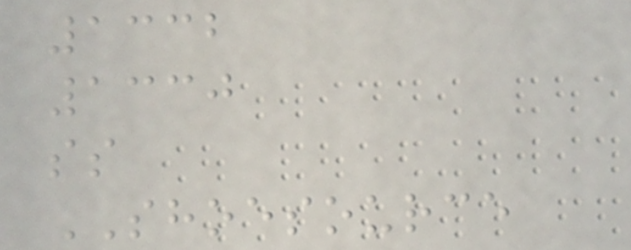1332
1330
ss
SHOESOURCE
